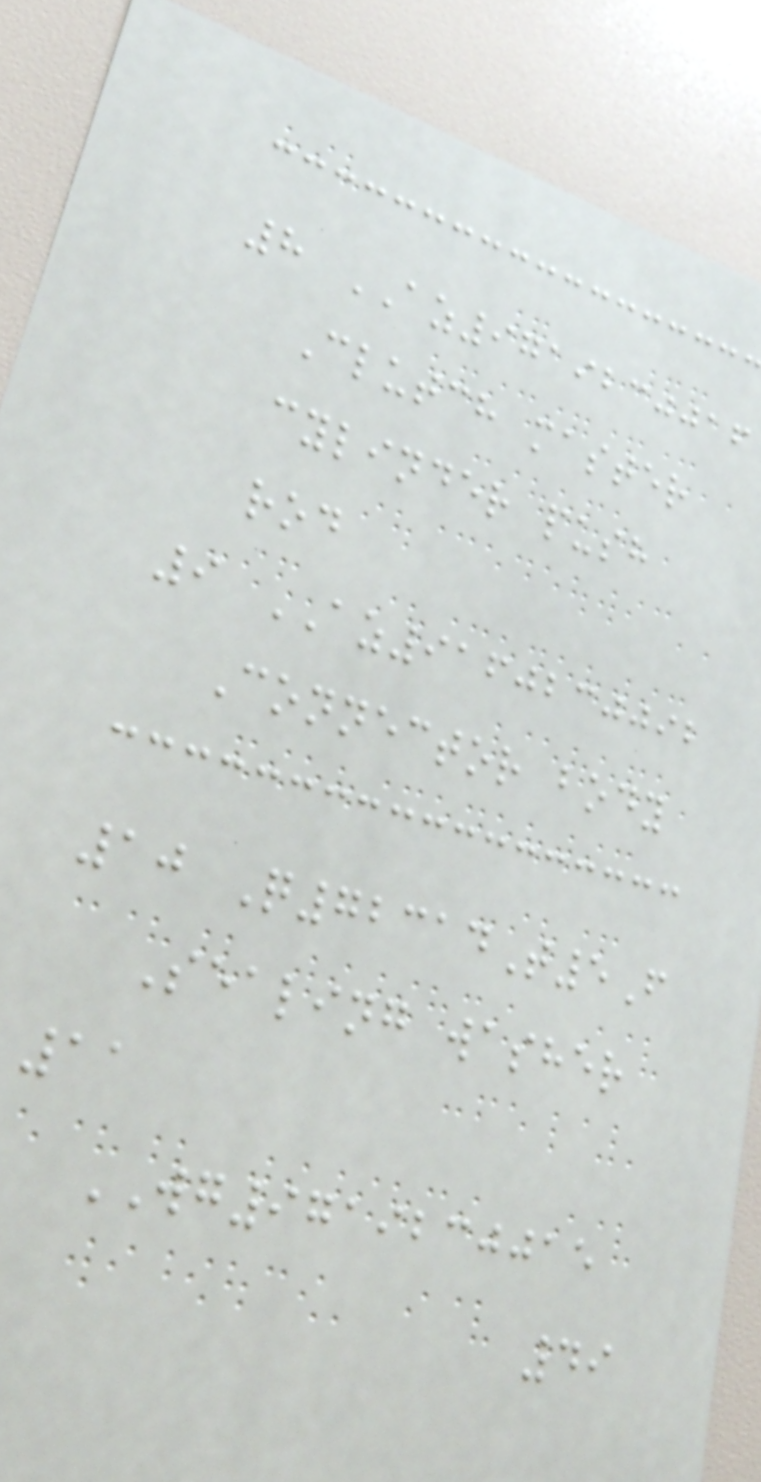8 AZ9719230016
Clutch master
cylinder push
rod
9 AZ9160230092
Connector body
10 Q72314T5F
Sealing washer
11
WG9719230015
49
